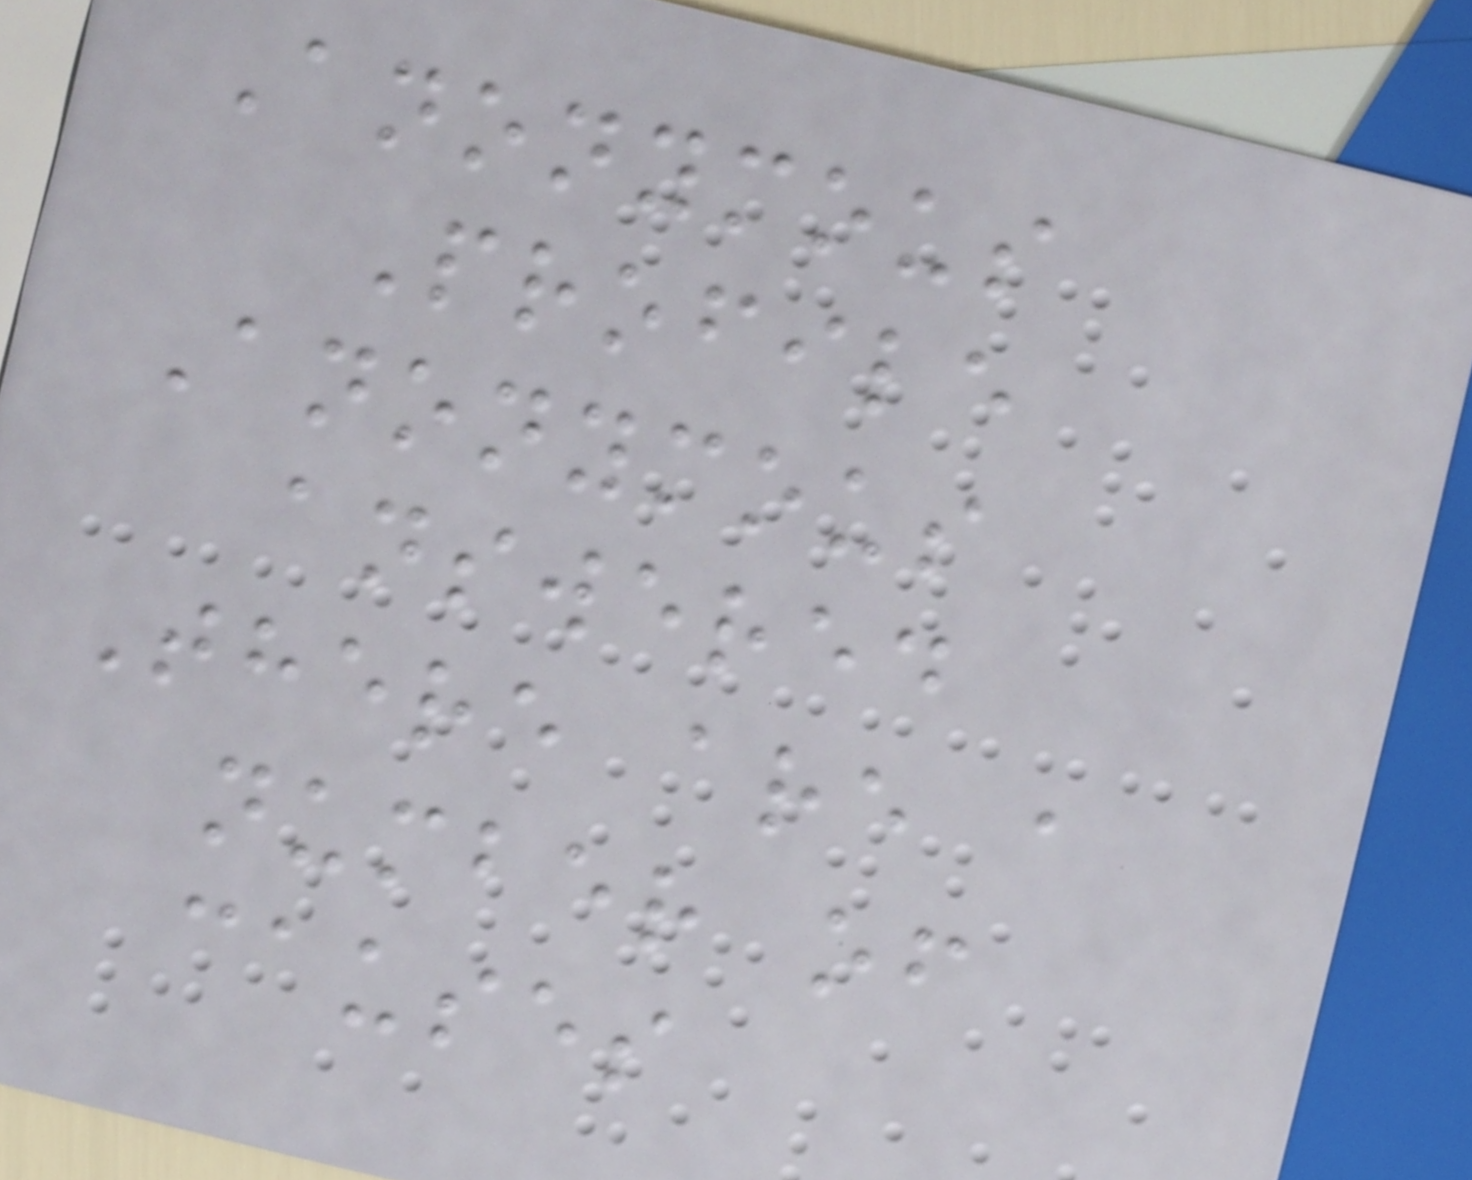Anonymous
Profile
Anonymous
answered
There are a
number of
causes
